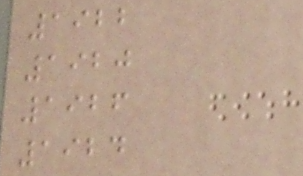1922
1920
1926
1924
